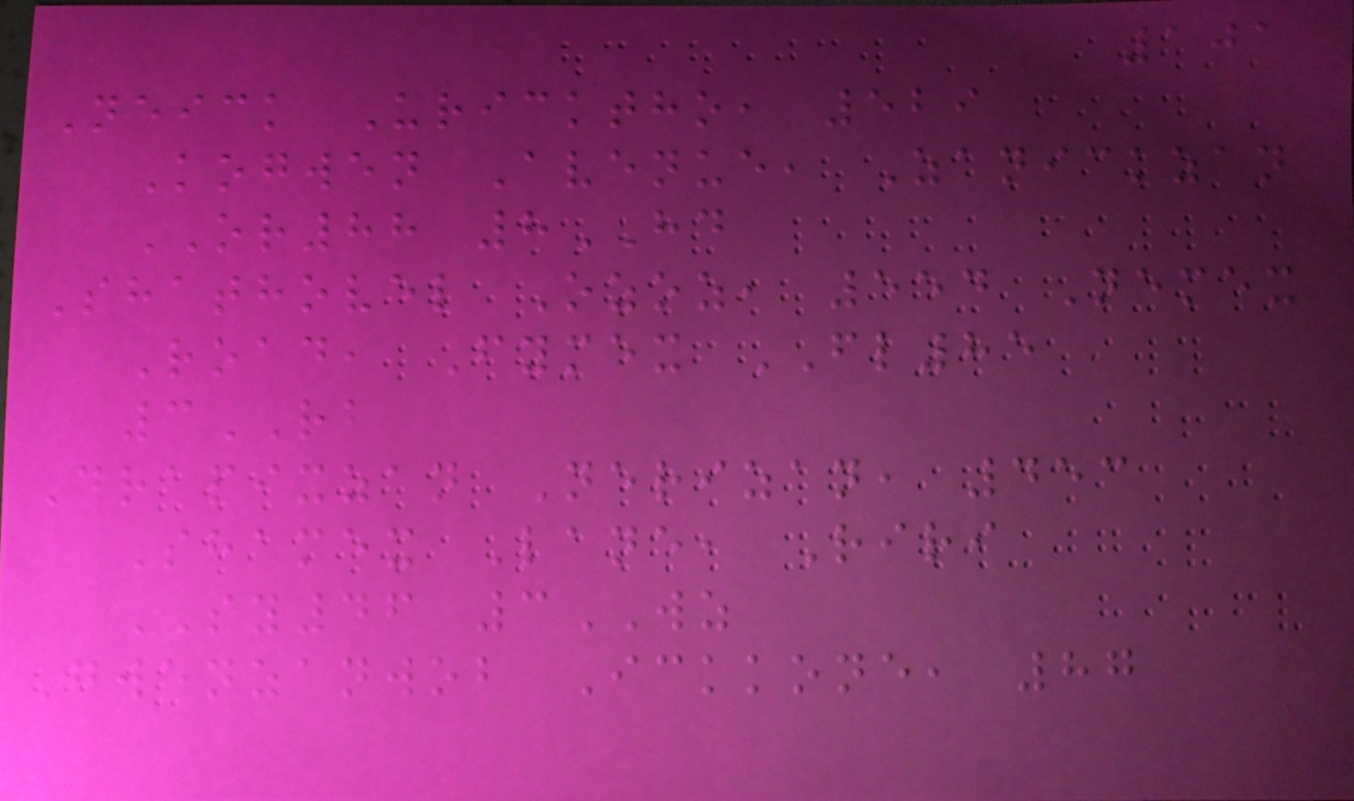101
Neick Uricktho, 529
Kogwen Avenue, Zanickzan
OR88 8HD
Shathovel Ozoz, 554 Nemex
Road, Fymex FL85
3RB
Drapixzan Nerizan, 453
Shamex Lane, Riri
SY46 3WZ
Gwenzanwob Ickkone, 87
